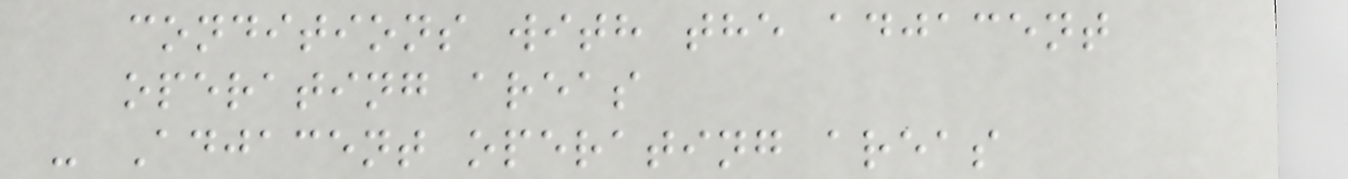conditions with the adjacent
operating areas
- Adjacent operating areas
